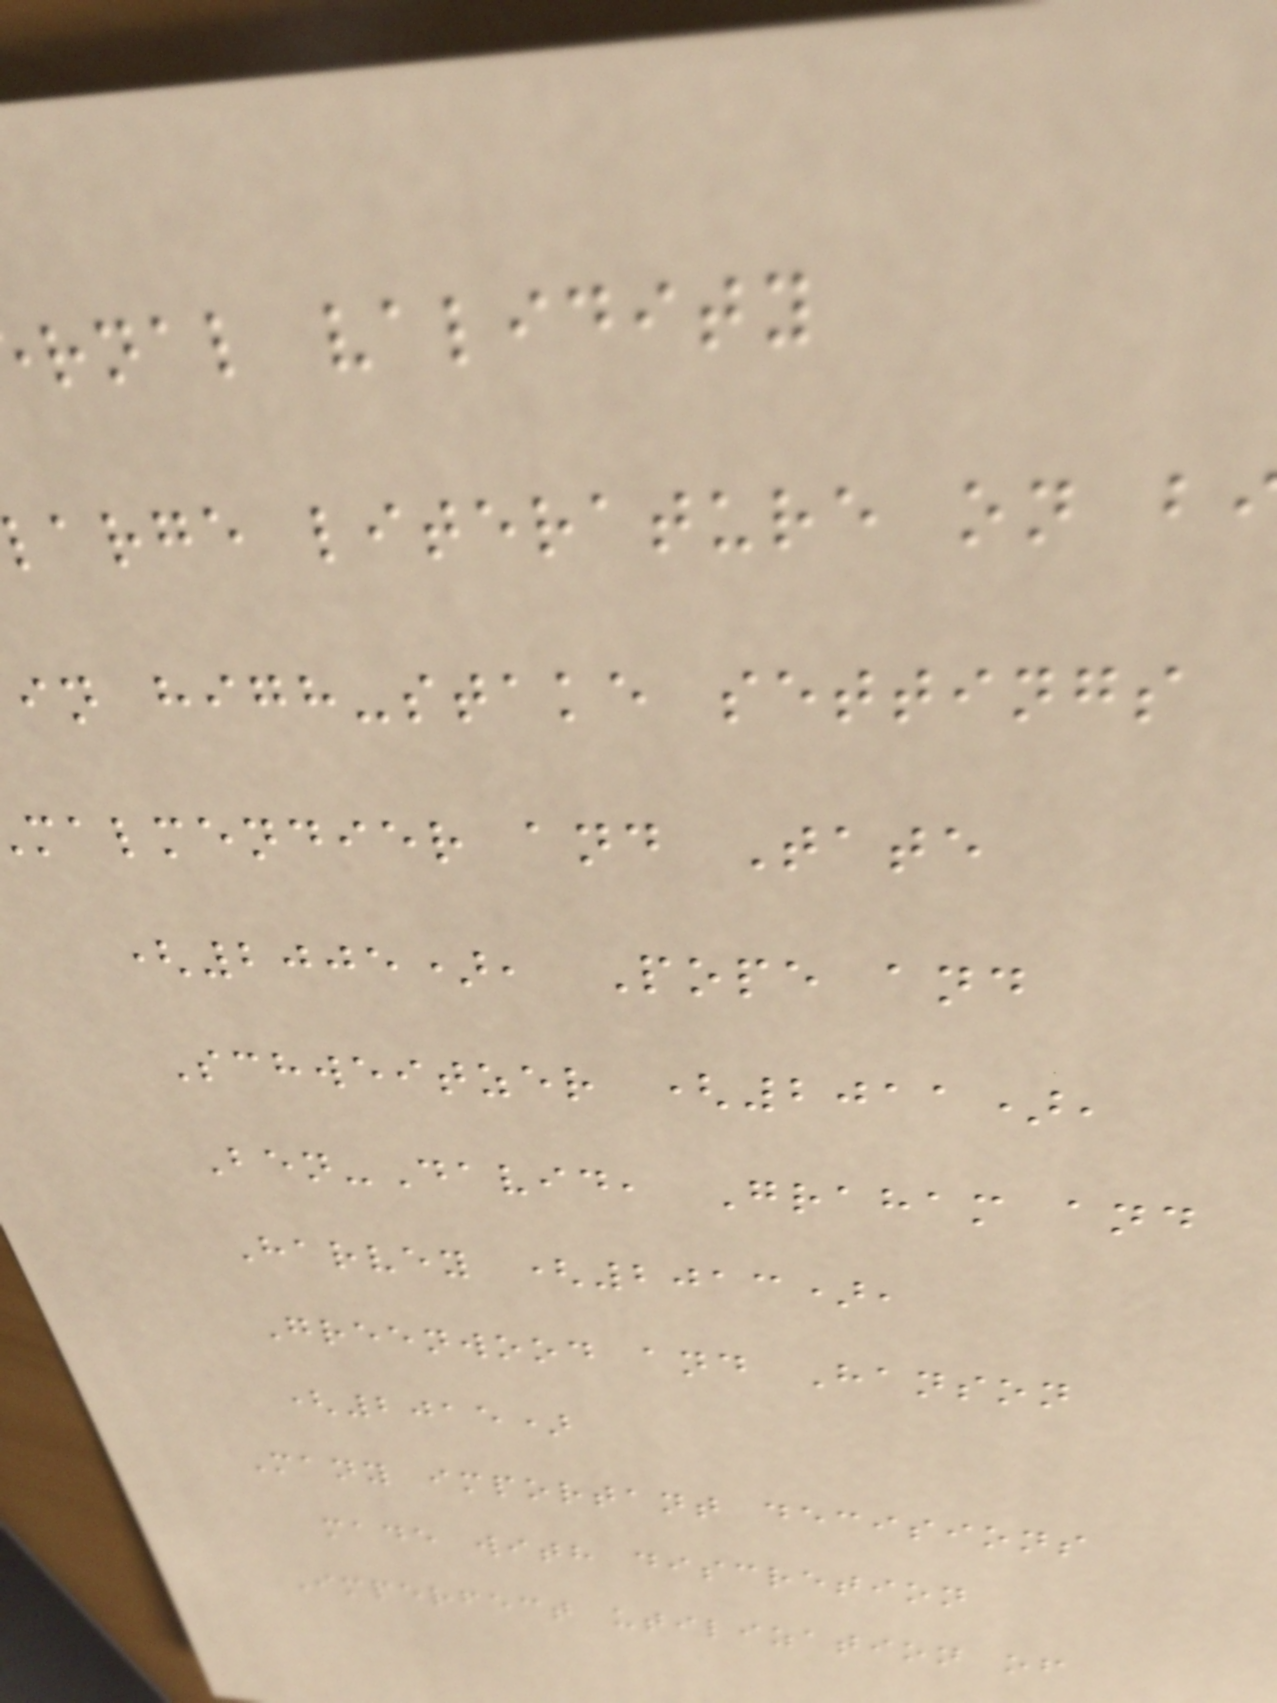rnal validity
large literature on b
in high-stake settings
malmendier and Tate
(2005), Pope and
Schweitzer (2011),
Ben-David, Graham and
Harvey (2013),
Greenwood and Hanson
(2015)
Many important decisions
made with discretion
Imperfect utilization of
